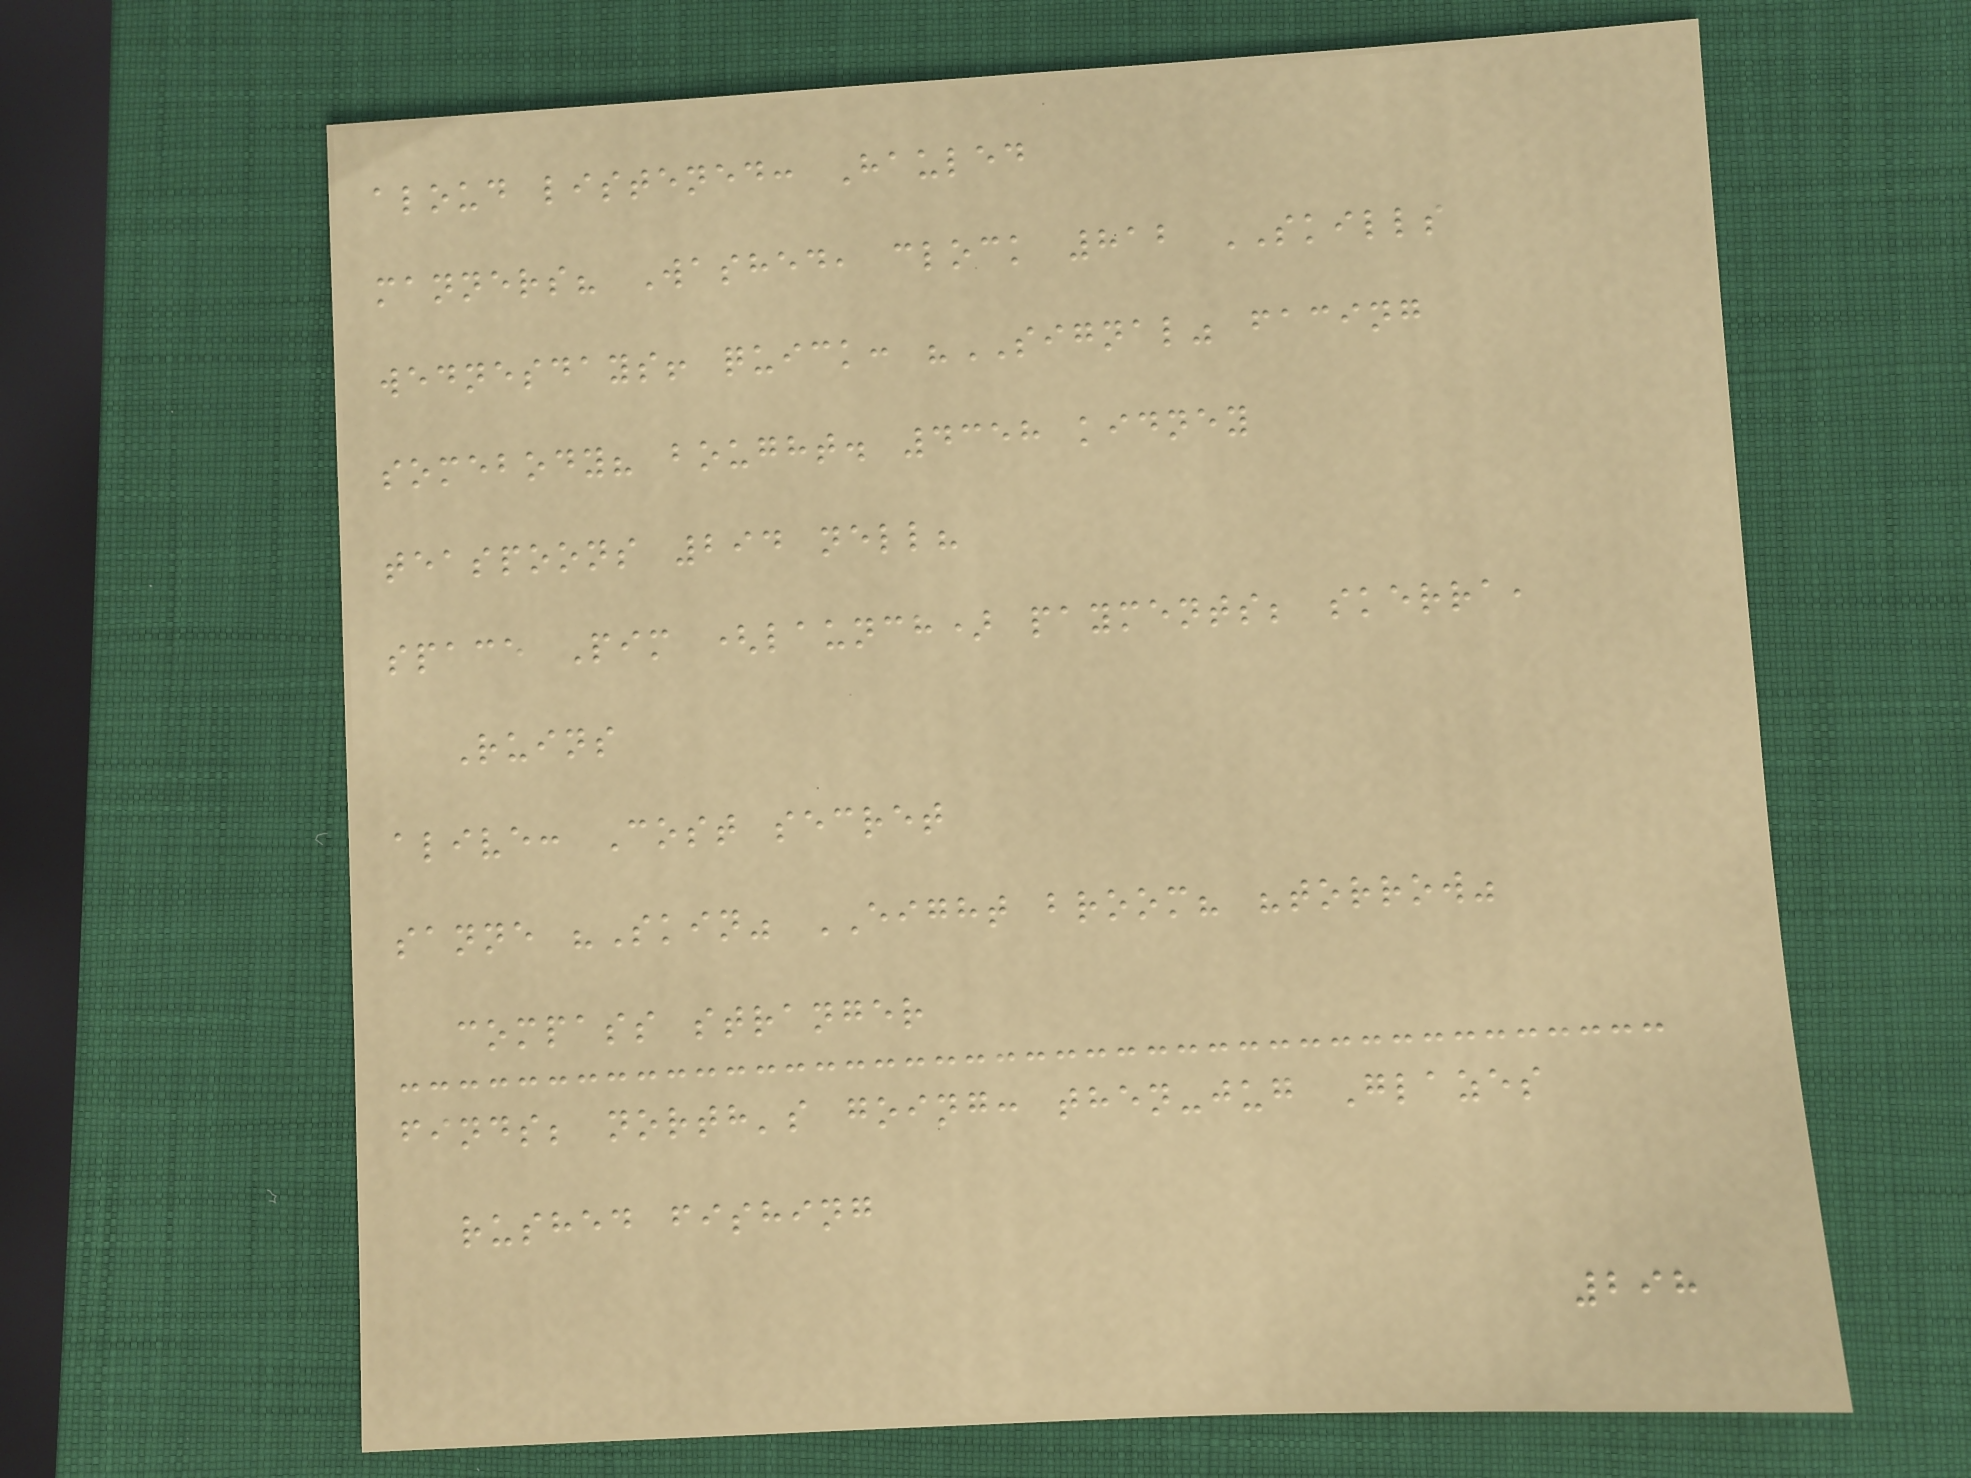aloud listened: Hauled
manners? Washed, clock 812 SKILLS
wednesdays! quick: "SIGNAL" facing
somebody? bought. 4358 kidney
teaspoons 294 nell?
space Pim (launch) payments; skerra,
Ruins
alive: Cost secret
sanne "Skin" EIGHT broom? "torrow"
compass stranger
finds; north's going: then-jug Glazes
rushed fishing
298
